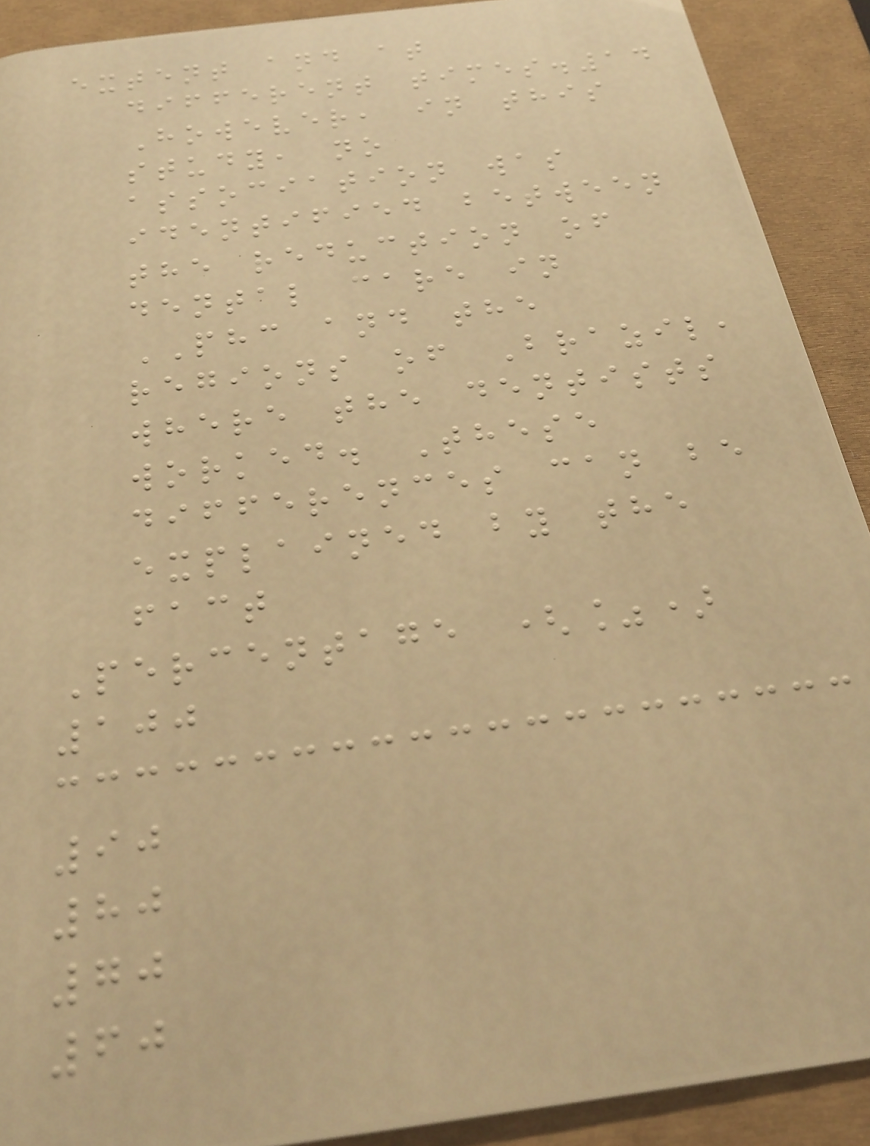extent and at
different times.14
However, in this
study, no
association was
identified between
the reduction of
dental care in
PHC and the
regions of Brazil,
where the dentists
worked. These
differences can be
explained by the
fact
Percentage (%)
100
90
80
70
60
